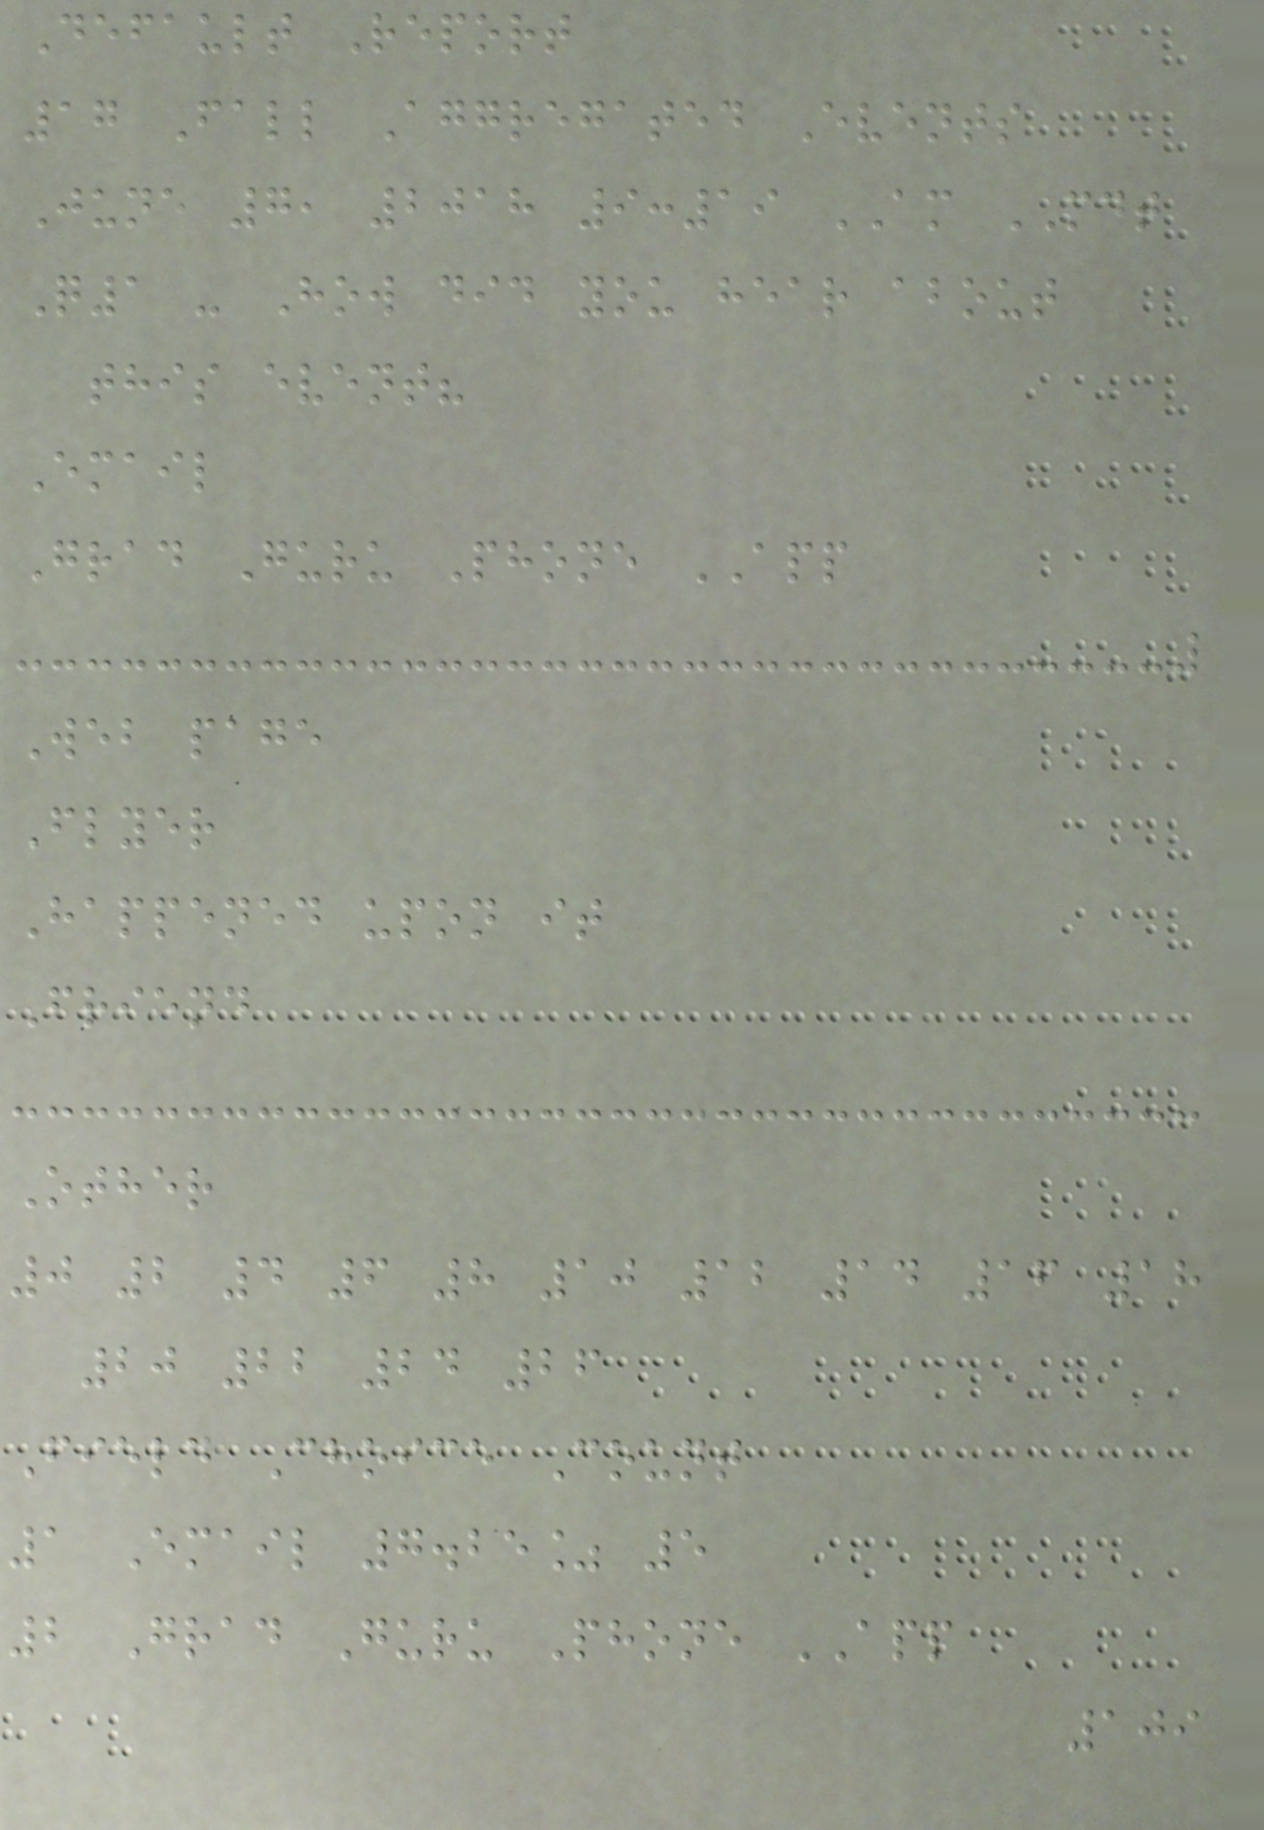Default Report
17 Fall Aggregated Events
June 7, 2018 9:19 AM MDT
Q1 - How did you hear about
this event?
Email
Grad Guru Phone APP
Web page
Flyer
Happened upon it
Friend
Other
0 2 4 6 8 10 12 14 16 18
20 22 24 26
Field Choice Count
1 Email 7.25% 5
2 Grad Guru Phone APP
109
